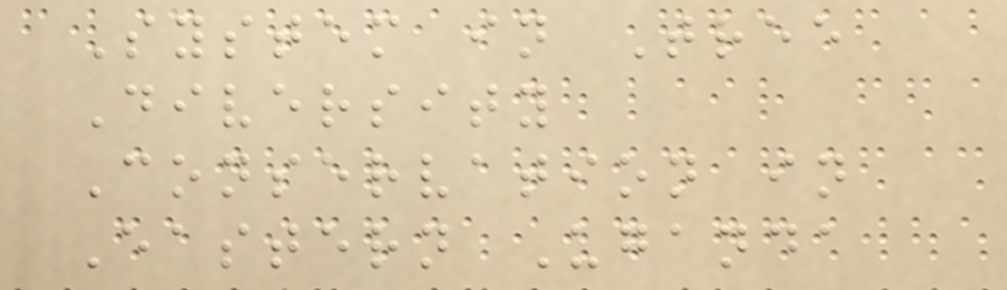System in Tree
Diversity
Conservation in
Eastern Uganda
